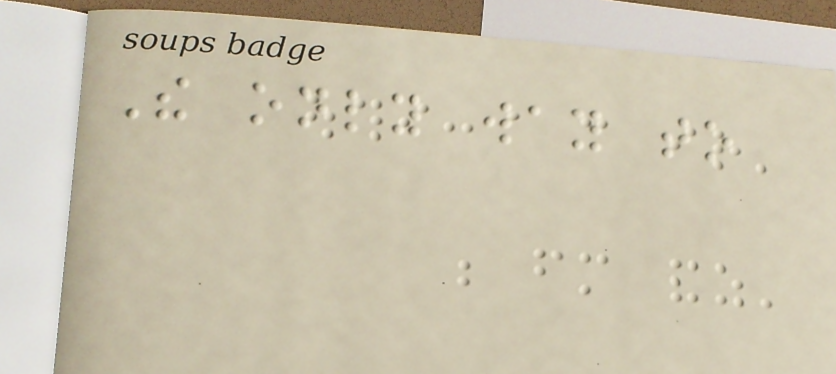The only way to
